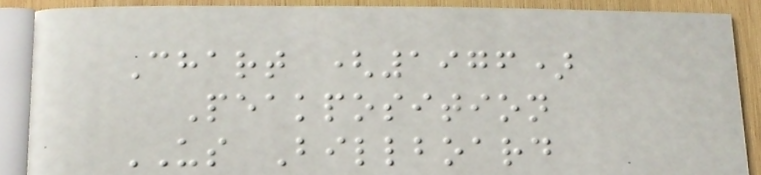Chart (1976)
Peakposition
US Billboard
